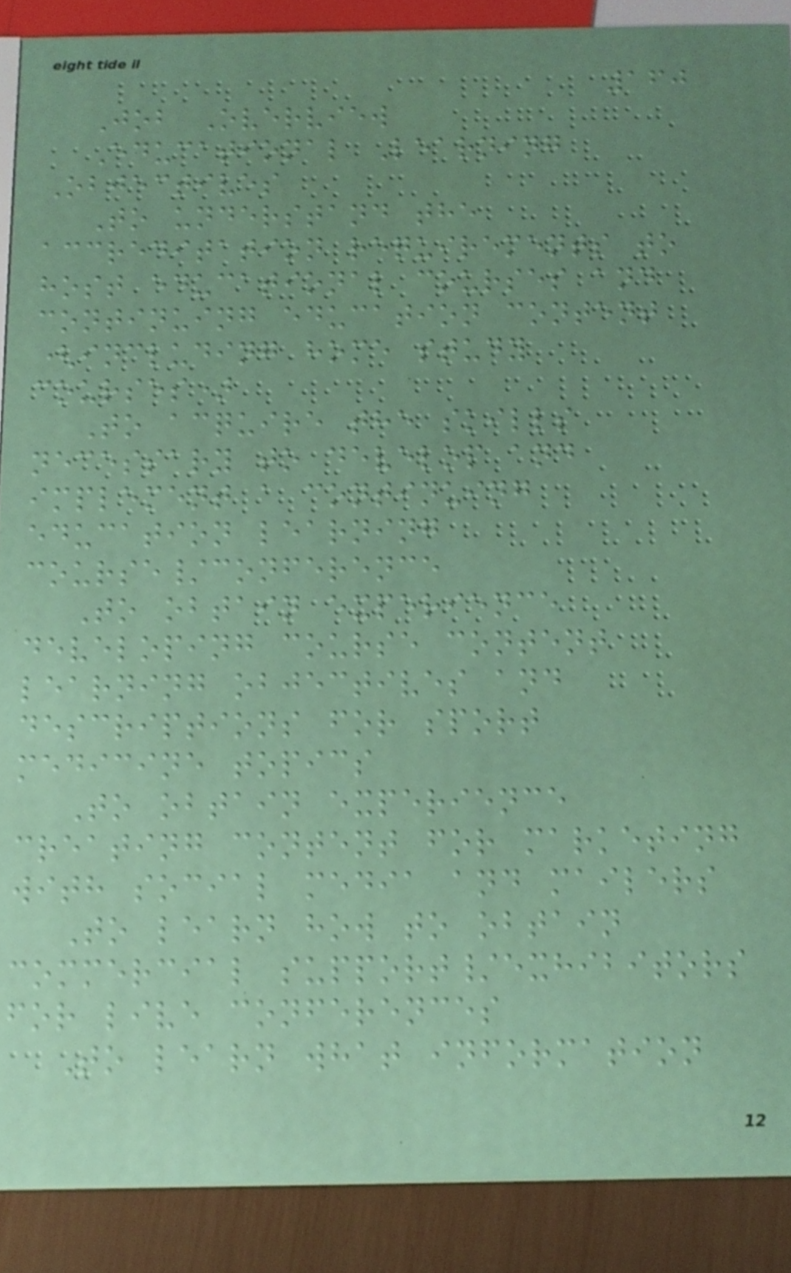160
Job Overview
Educational Learning
Objectives
To understand the
accreditation requirements to
host educational courses and
continuing education content
(including home study
courses)
To acquire the skills
necessary to develop and
implement a continuing
education learning
course/conference
To obtain experience
developing course content
learning objectives and
descriptions for sport
medicine topics
To obtain experience
creating content for marketing
with social media and mailers
To learn how to obtain
commercial support/exhibitors
for live conferences
To learn what information
